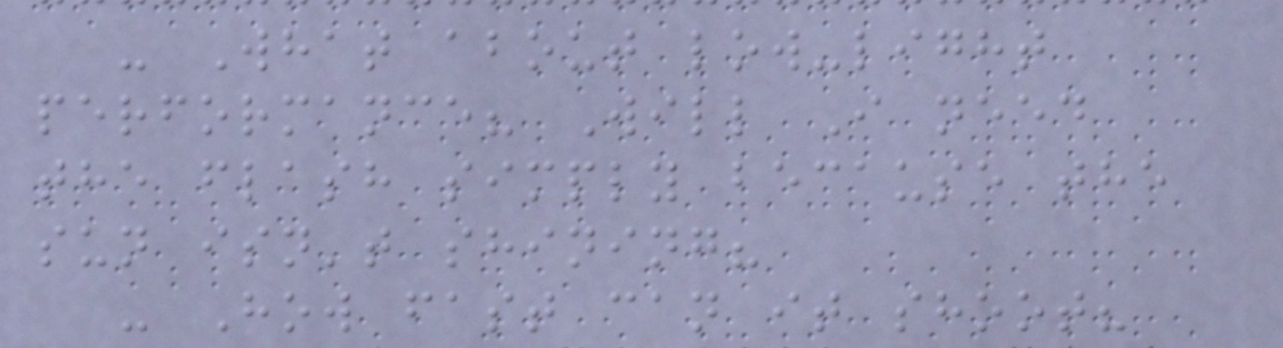- What about low-light
performance? Will I need
the flash simply because the
sun isn't shining?
- How fast can it shoot?
